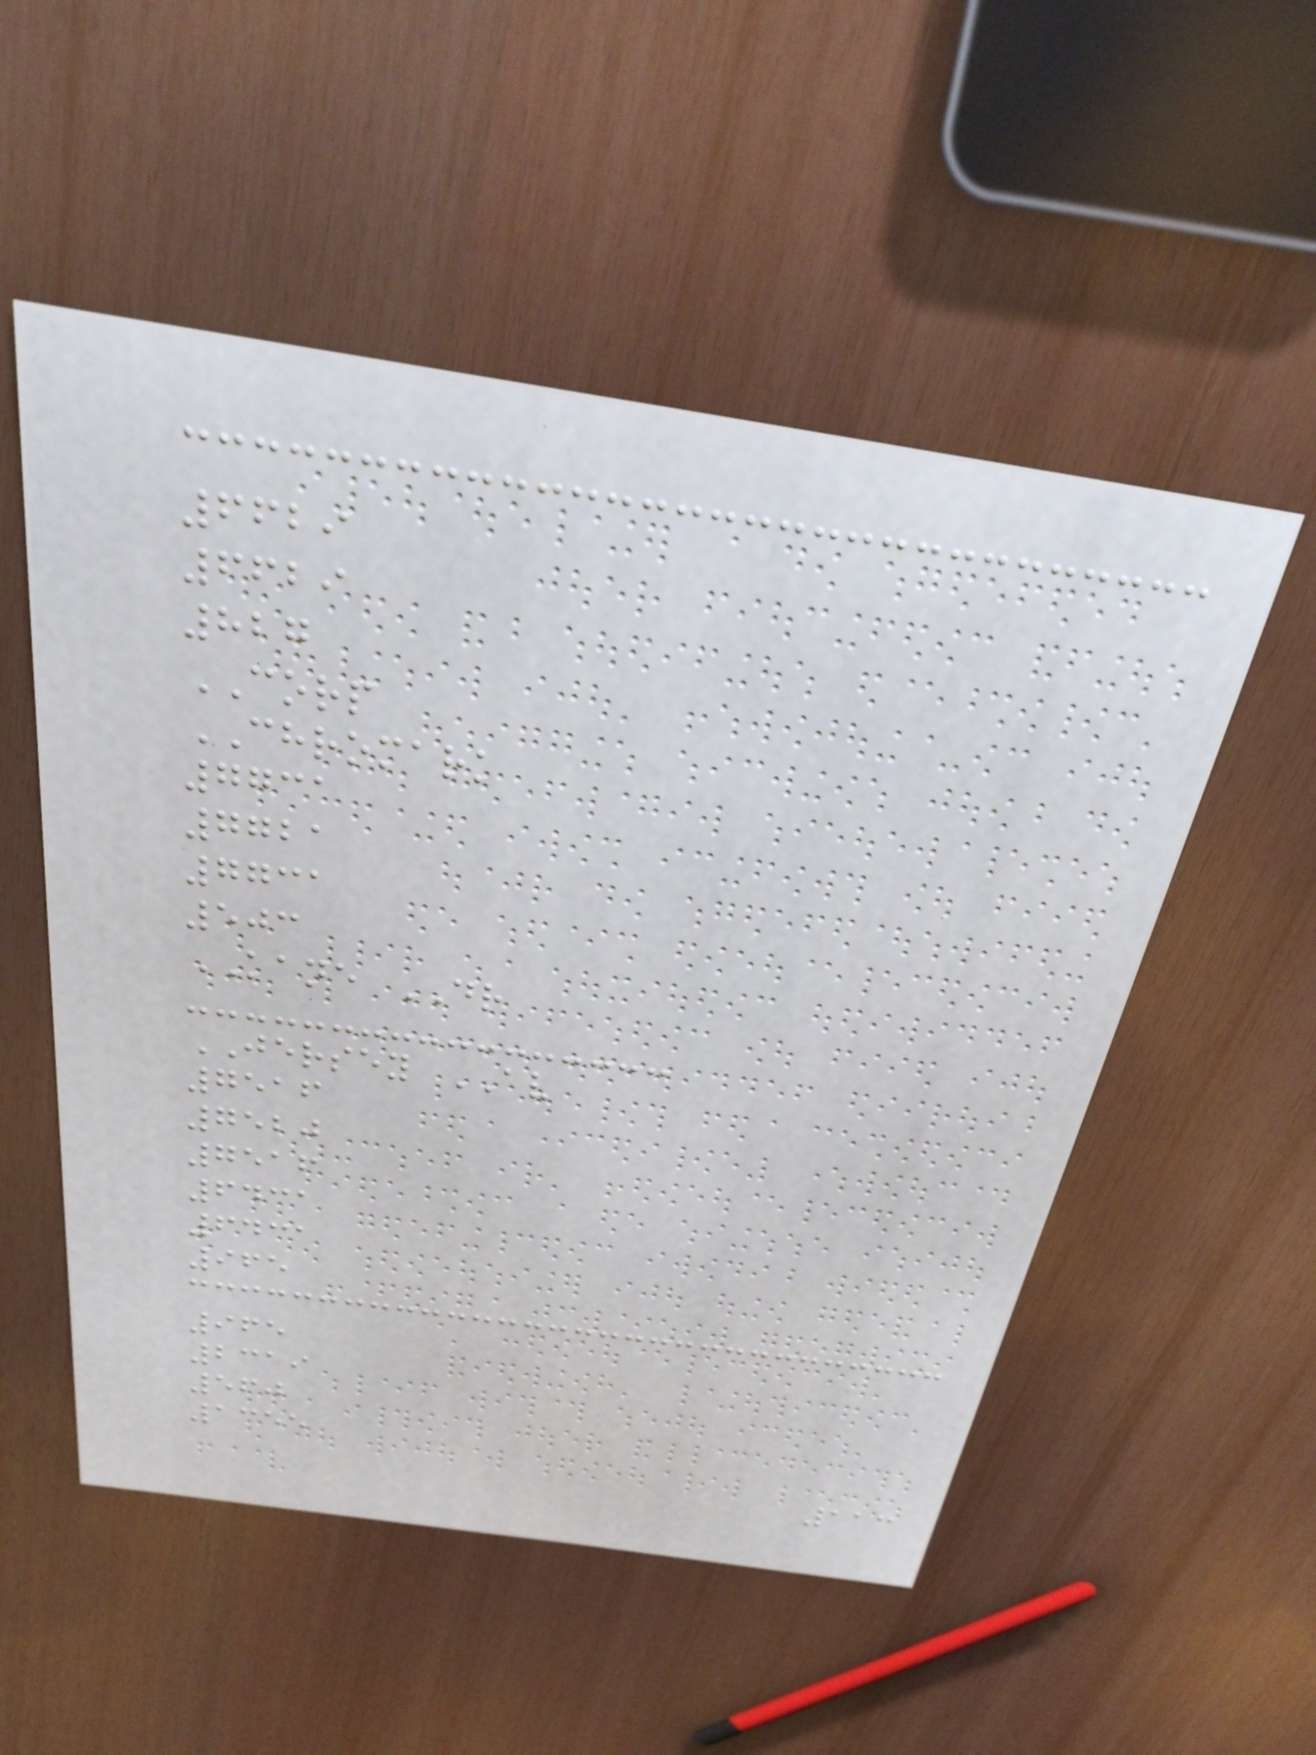6629
6629
827
CORP
CHROMARK
7731
7721
7731
503
KANE DR
JERSEY AV
7516
7520
7516
6431
6431
965
965
2319
560
1355
113
